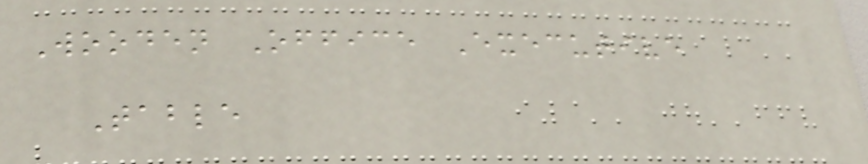Wooden Office Executive
Table
